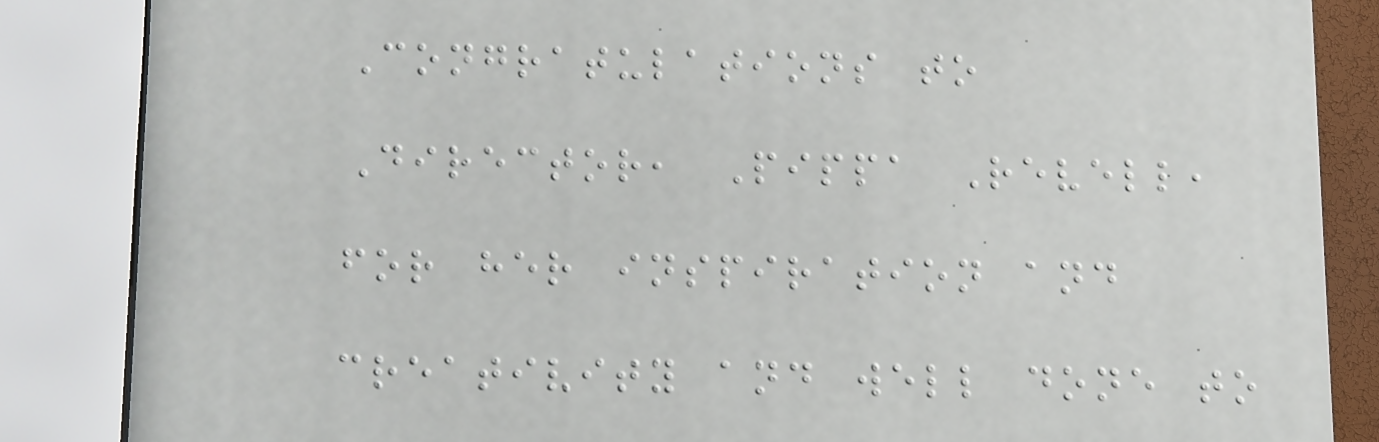Congratulations to
Director, Pippa Revell,
for her inspiration and
creativity and well done to
